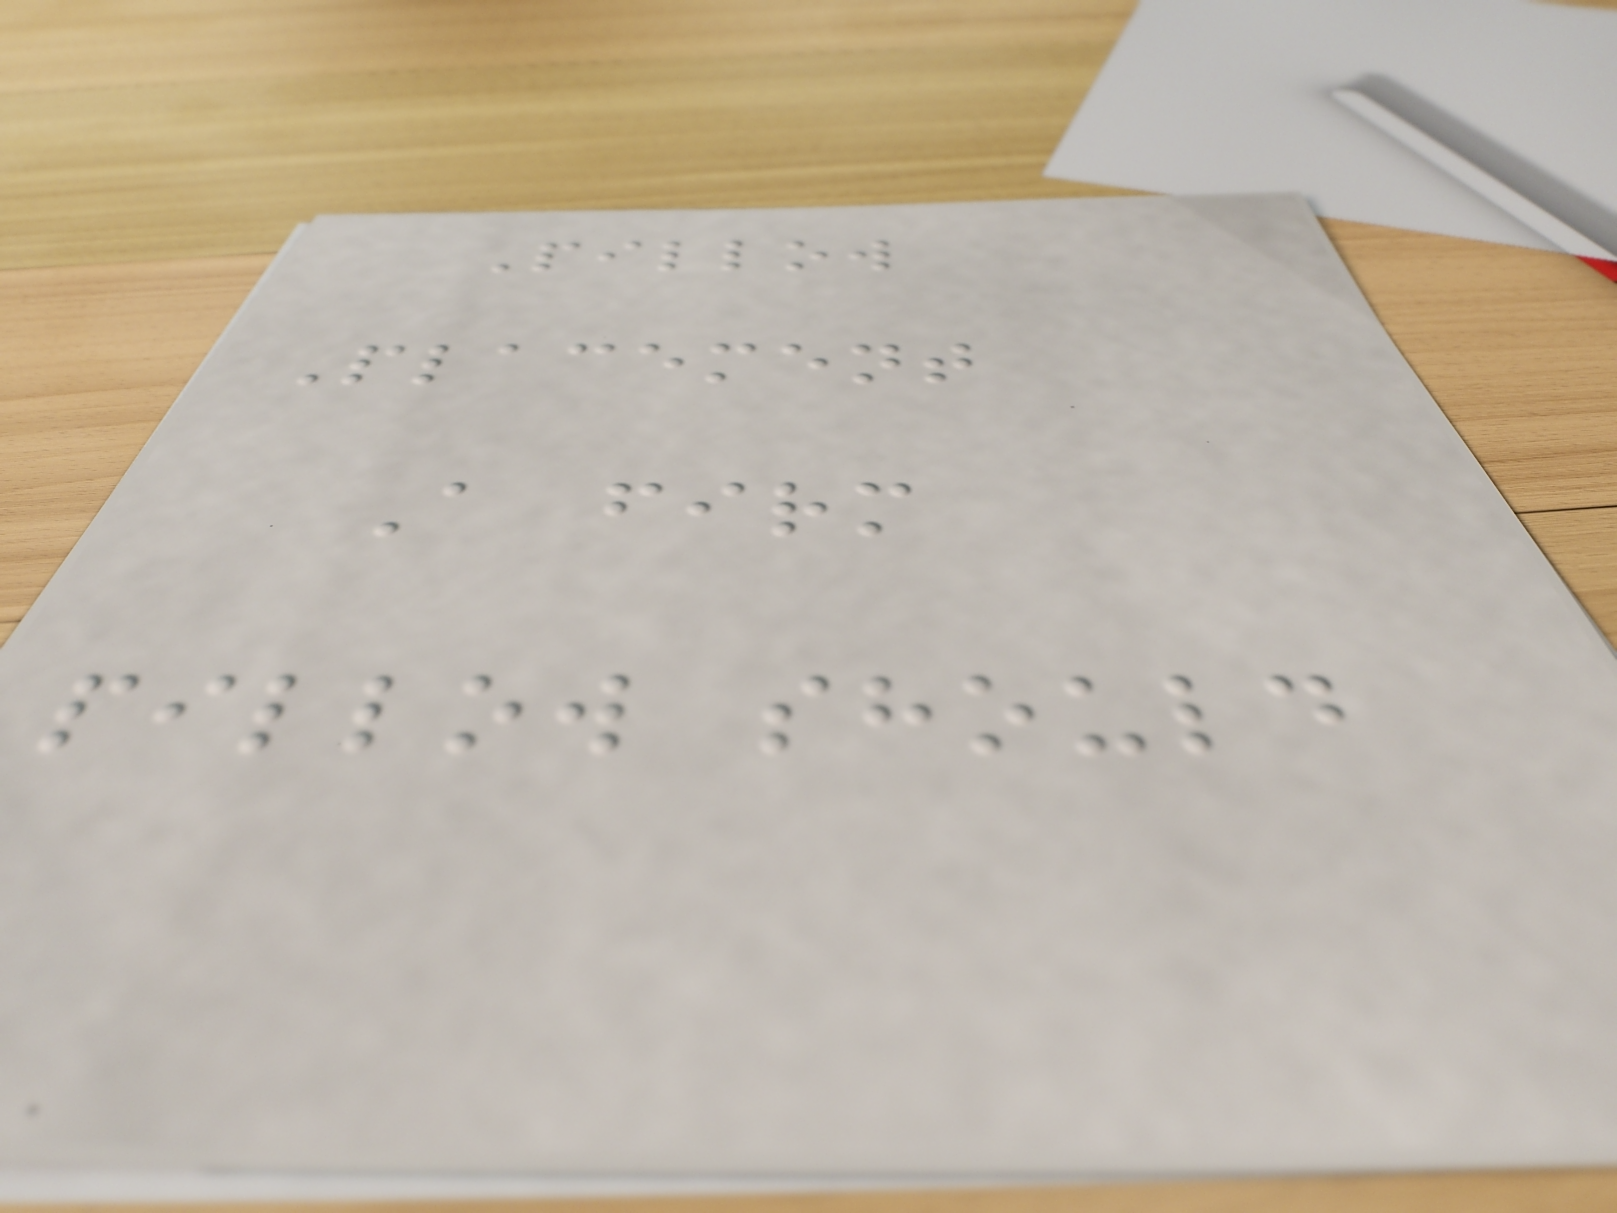Pillow
Placement
A firm
pillow should
